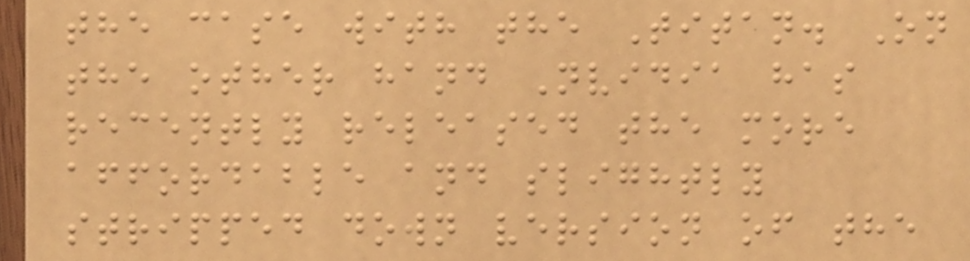the case with the Titan. On
the other hand Nvidia has
recently released the more
affordable and slightly
stripped down version of the
